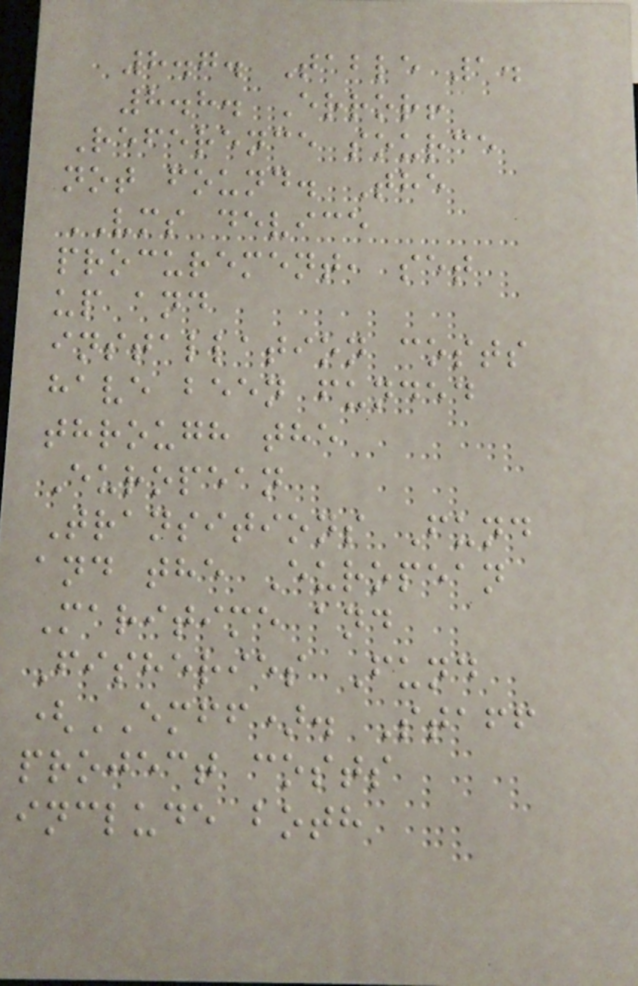8.7. Table 1.
8.8. Error!
Reference source
not found. The
VMS device
procurement, set
up and
installation costs
have been funded
through the
European
Transitions Fund
and the European
Maritime and
Fisheries Fund
(EMFF). Staff
project costs
include both
